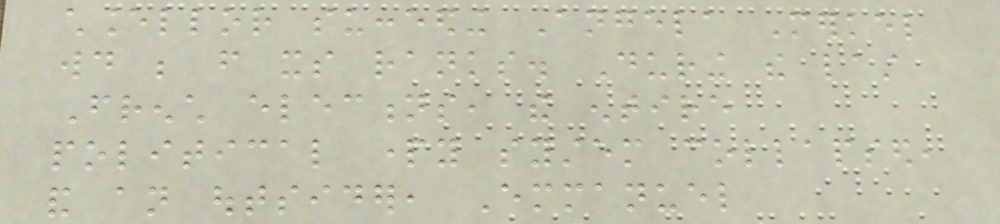chancellor succeeding Angela Merkel
would be from its ranks. During the last
French elections, the entire
political party system collapsed,
and an outsider, Emmanuel
